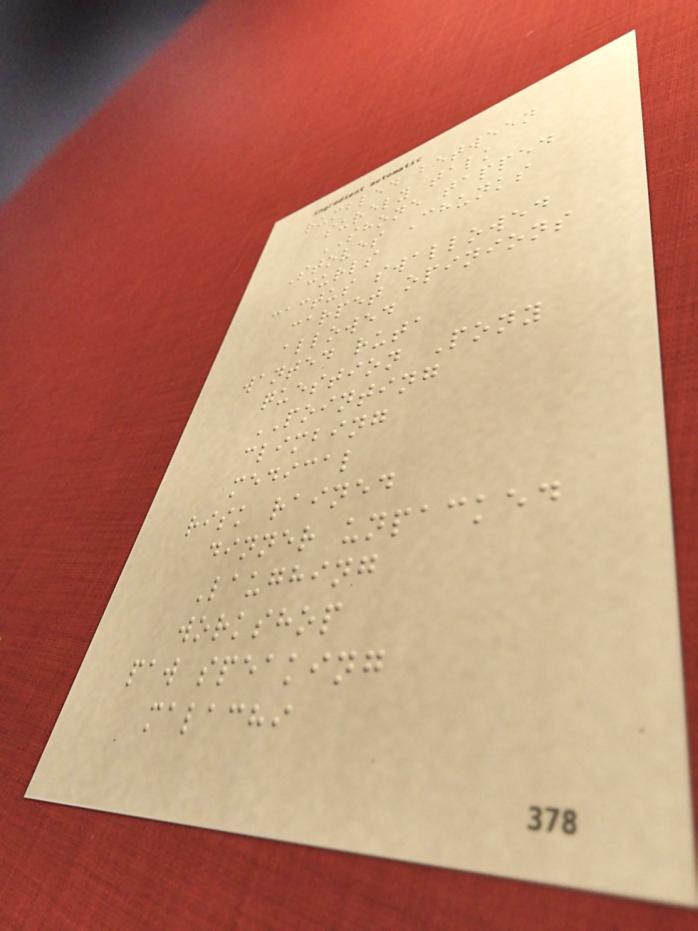rumbled between
surely talk
SHONE tapped
Stoves Chunks
curls
cactus swallowed
carpet opinions
allowed
wanted ruta
question Pony
POINTING
climbing
medical
risk rained
dinner unpacked
Laughing
workshop
paw speaking
malachi
